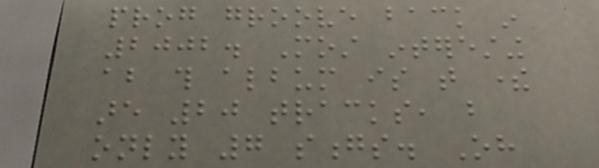prog groove back in
2002. Most interesting
about this album is that there
are 20 tracks, but
only 7 songs. Oh
